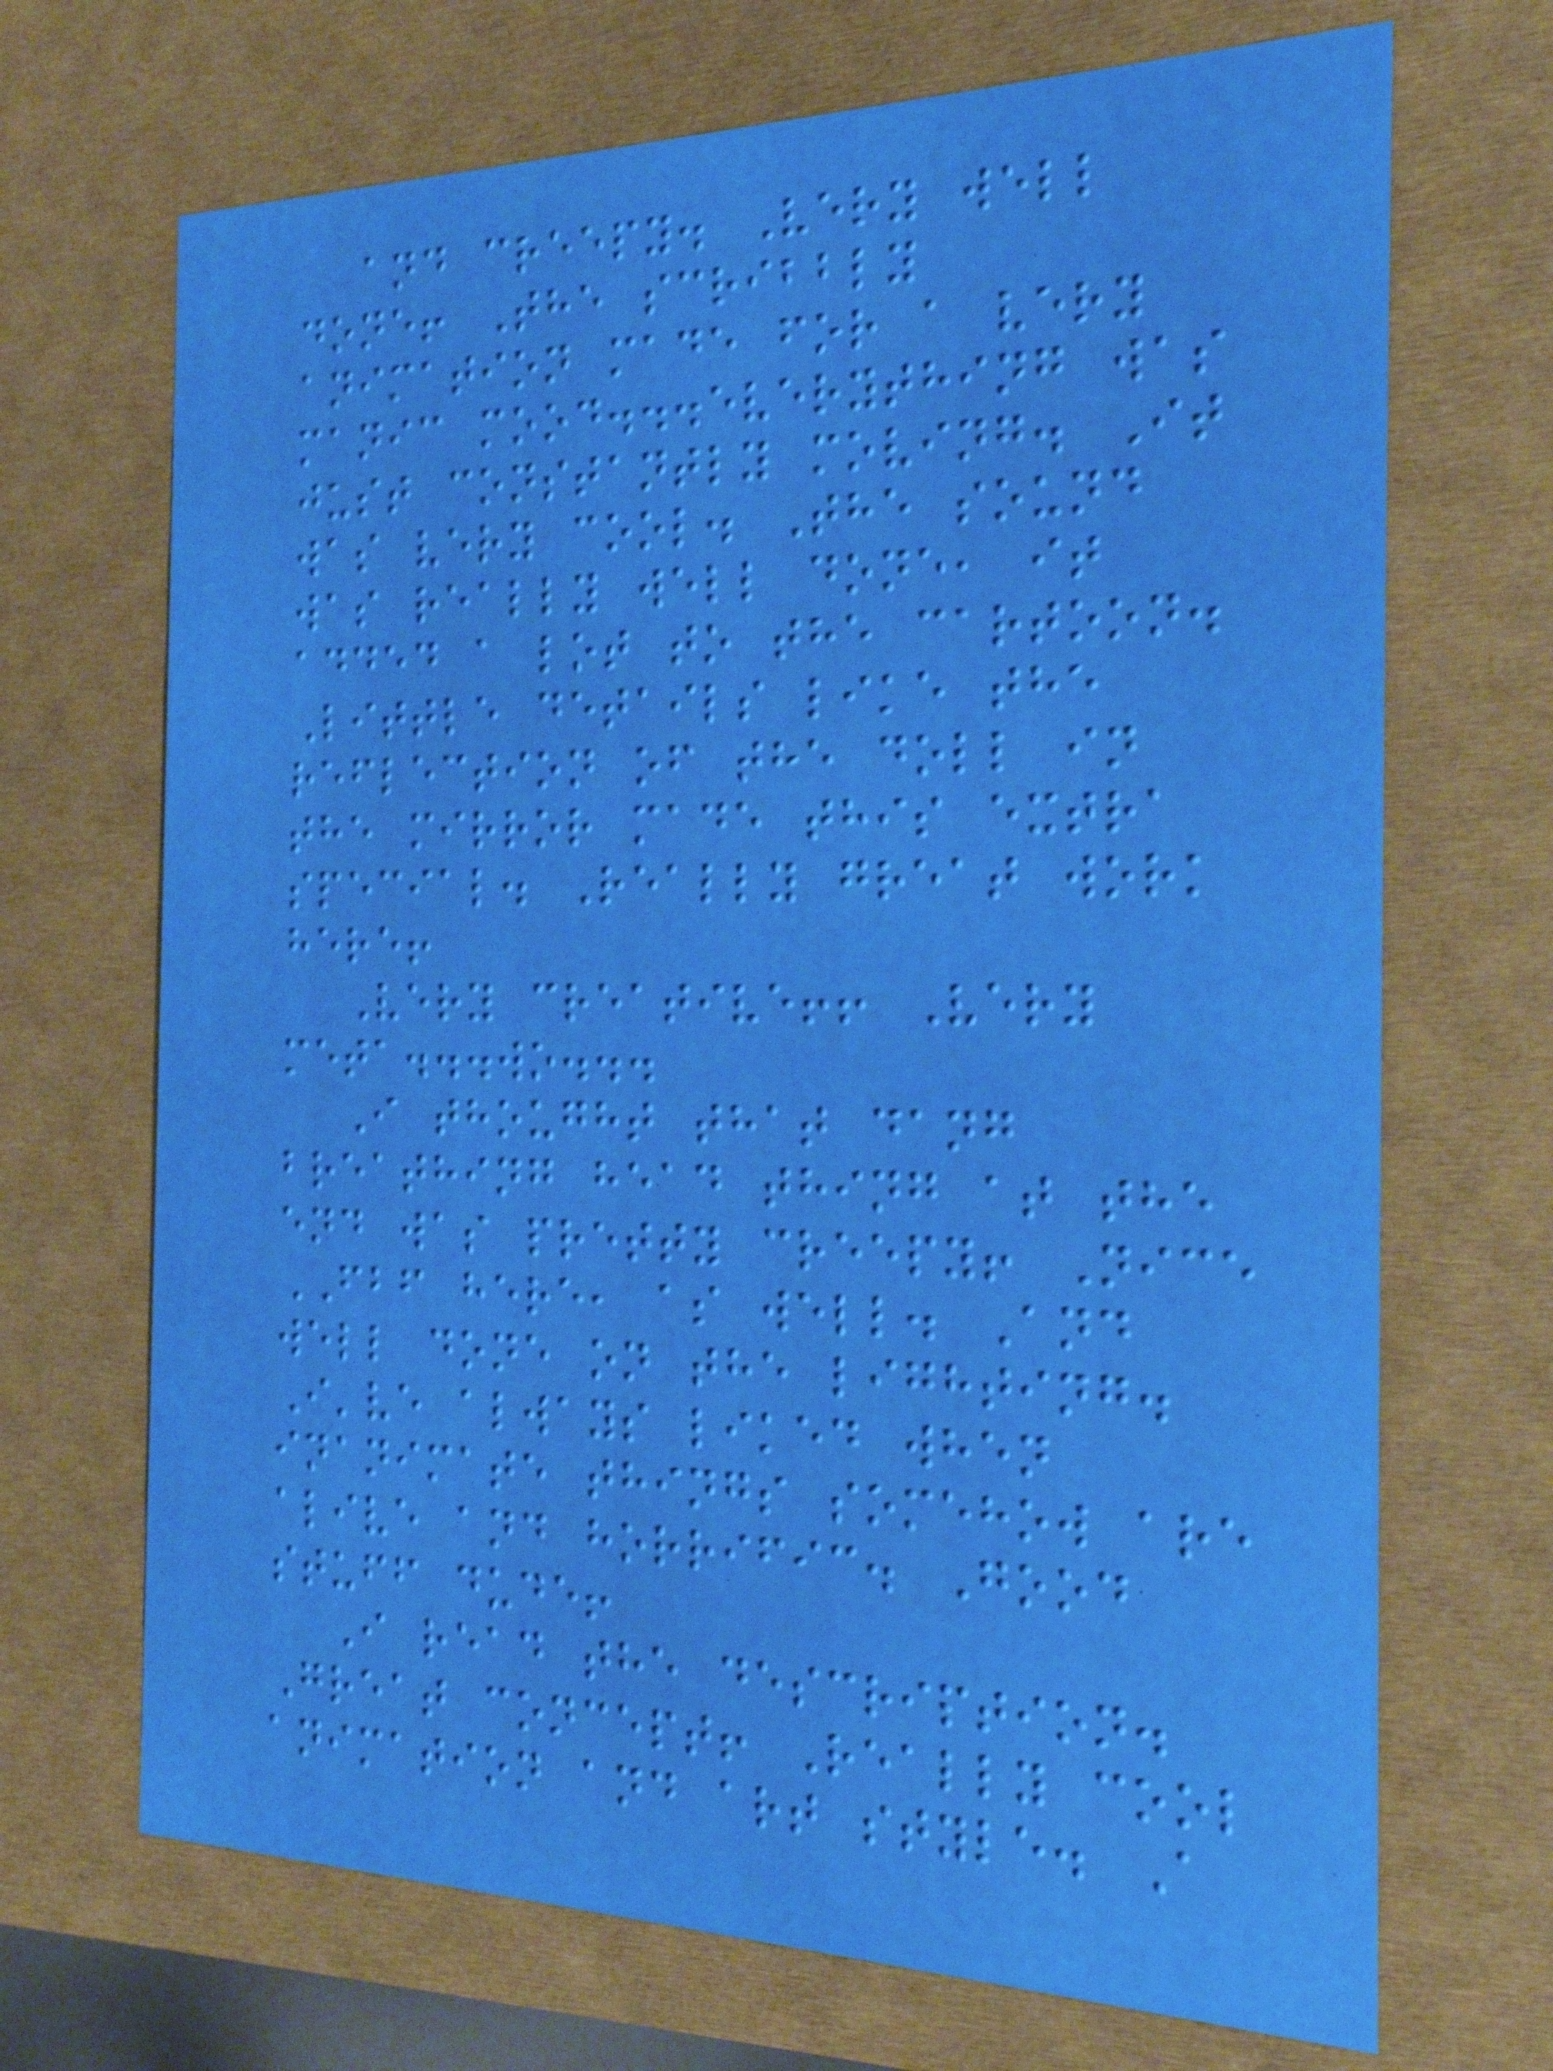and creepy. Very well
done! The scribbly
animation made for a very
manic mood...everything was
just constantly moving. It
was very cool. The sound
was really well done, it
added a lot to the cartoon.
Little details like the
reflection of the doll in
the mirror made this extra
special. Really great work
here!
Very creative!! Very
meta...wo...
I thought that dang
breathing head thing at the
end was pretty creepy! Nice
FBF here, as well. And
well done on the lighting.
I've always liked when
inanimate things somehow are
alive and horrific. Good
stuff dude!
I read the description.
Great concept! Really cool
animation and art style. A
